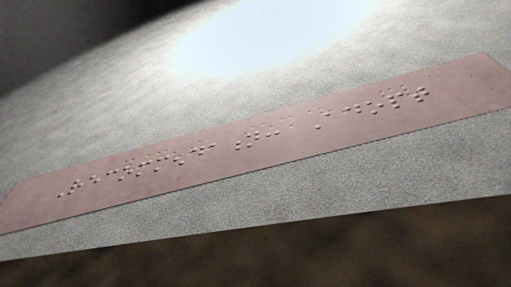Recommendation: Adopt
